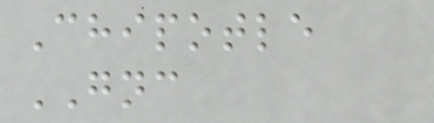Chipotle
GNC
